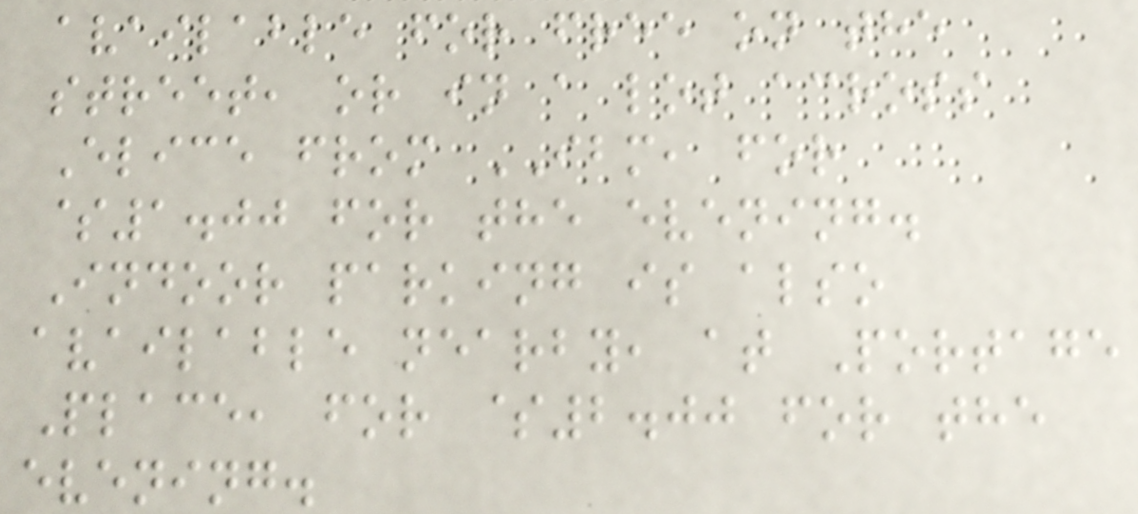available for free on the
street, or in a lot across
Elice from IBM, for
$1.00 for the evening.
Indoor parking is also
available nearby, at Portage
Place, for $2.00 for the
evening.
